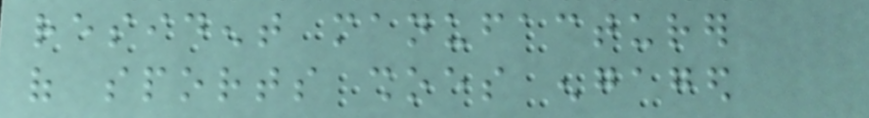resident manufacturer
of sports shoes engaged
